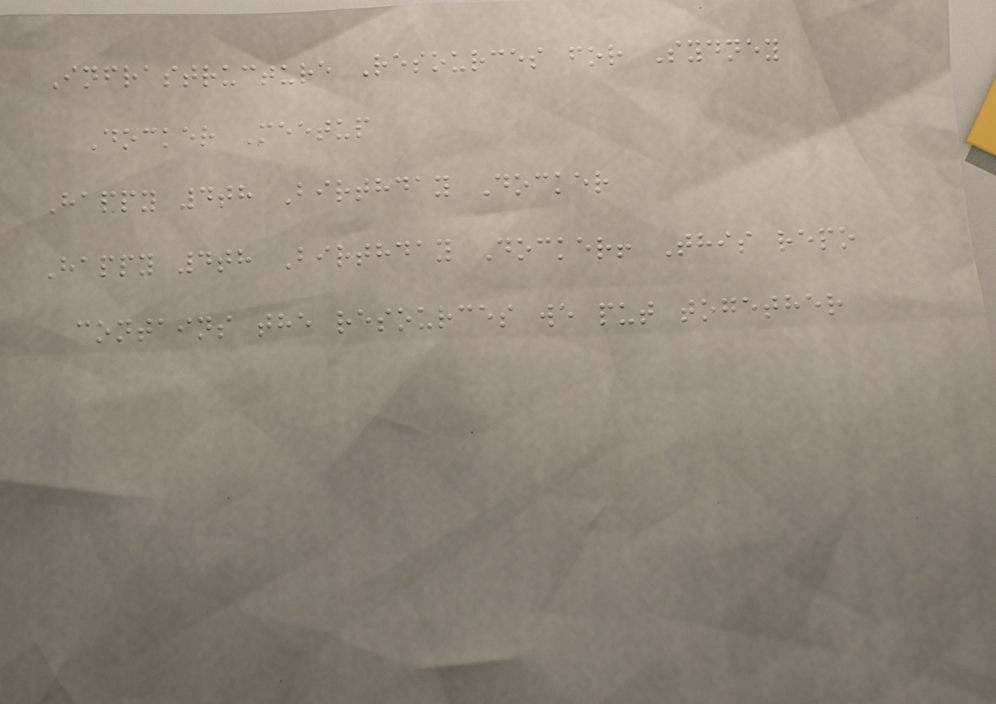Infrastructure Resources for Sydney
Docker Meetup
Happy 4th Birthday Docker
Happy 4th Birthday Docker! This repo
contains the resources we put together
